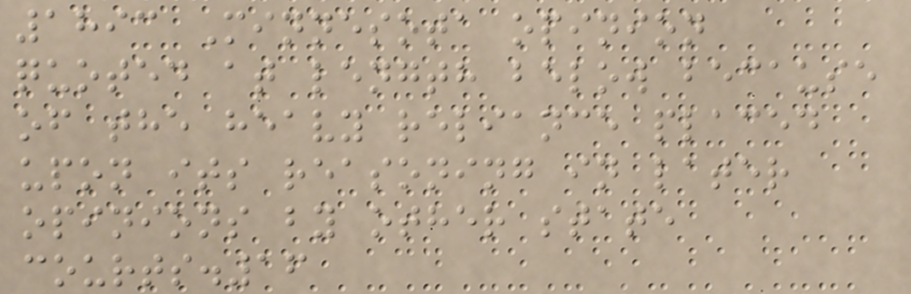1893 Minnesota opinion
quoted at length below because
of the heavy reliance placed
upon its reasoning in later
opinions by other state
courts.16
